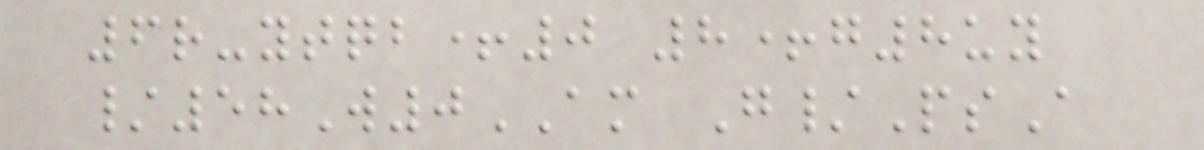6r-ytqb+0 8+g8uy
/58W0AM G/PsA
